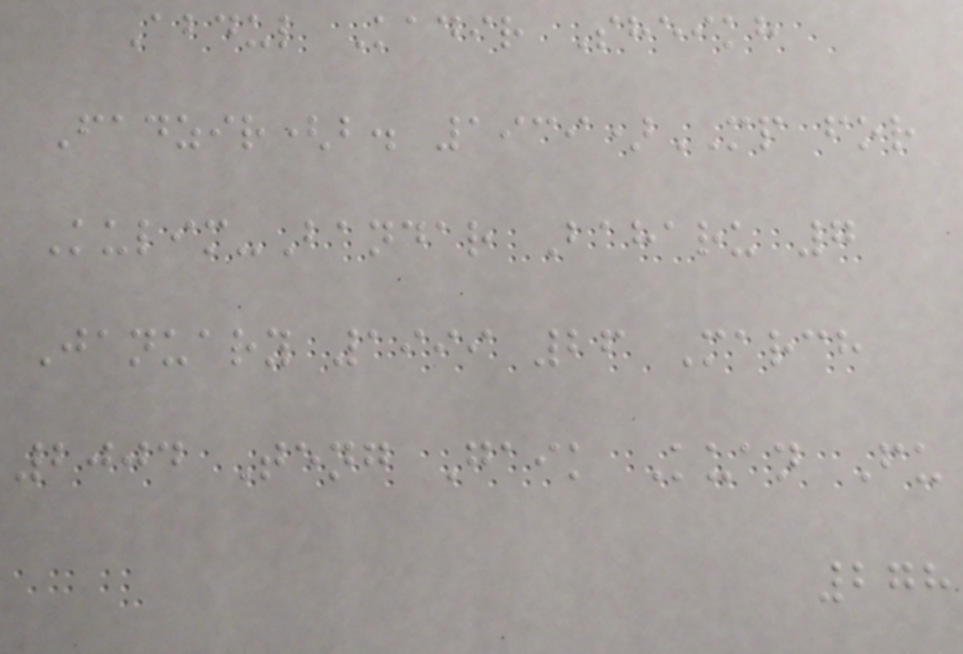Abdul Kadir Sheikh
Fadzir(b. 1939)MP for
Kulim-Bandar Baharu 7
January 1999 26 March
2004 Teng Gaik Kuan Fu
278
